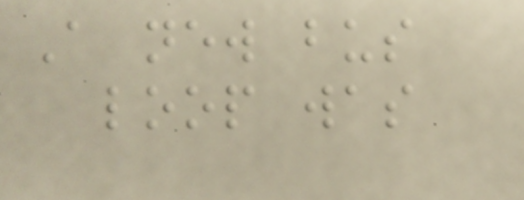A new bus
loop was
